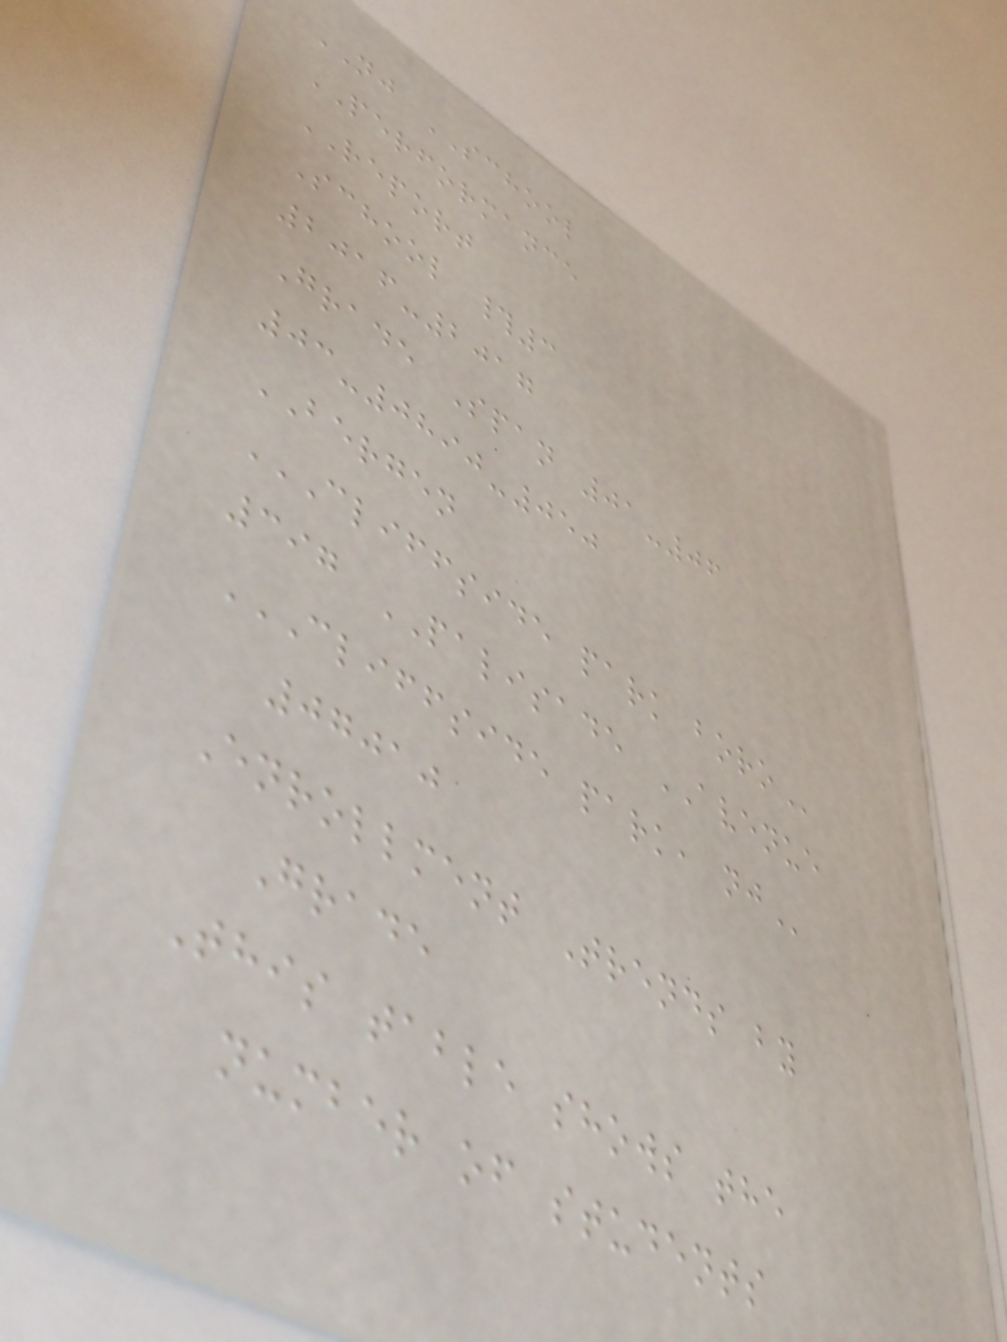NJ SCHOOL
PERFORMANCE
REPORT
School #3
2016-2017
Grade Span 01-06
03-0890-050
BERGEN
CLIFFSIDE PARK BORO
397 PALISADE AVENUE
CLIFFSIDE PARK, NJ
07010
Enrollment Trends by
Grade
This table shows the
number of students
